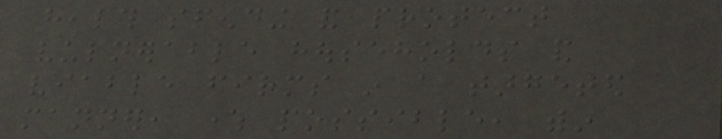health spending and protect
vulnerable households and
viable firms in a targeted
manner, where possible, within
